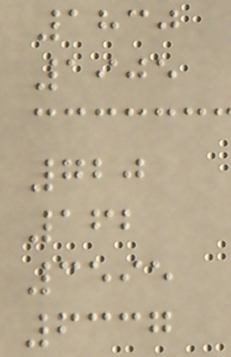1830
1905
720
162
3595
6337
